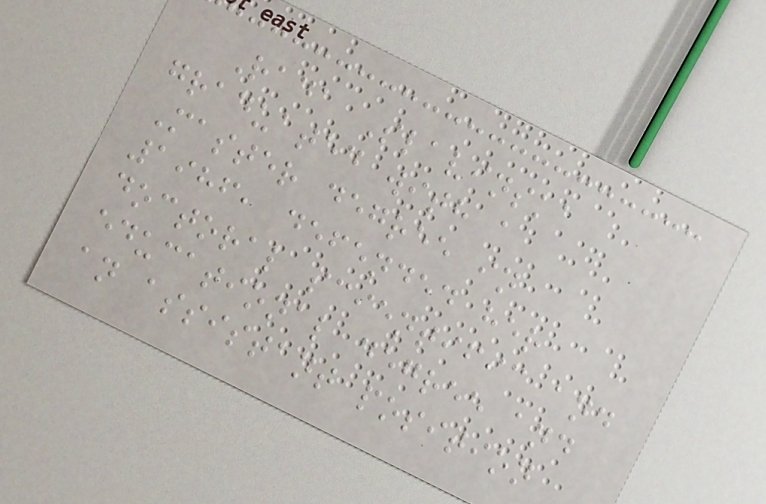Rada Slavinska
graduated with a
Master degree in
1986, defended her
doctoral scientific and
educational degree and
an assistant position
